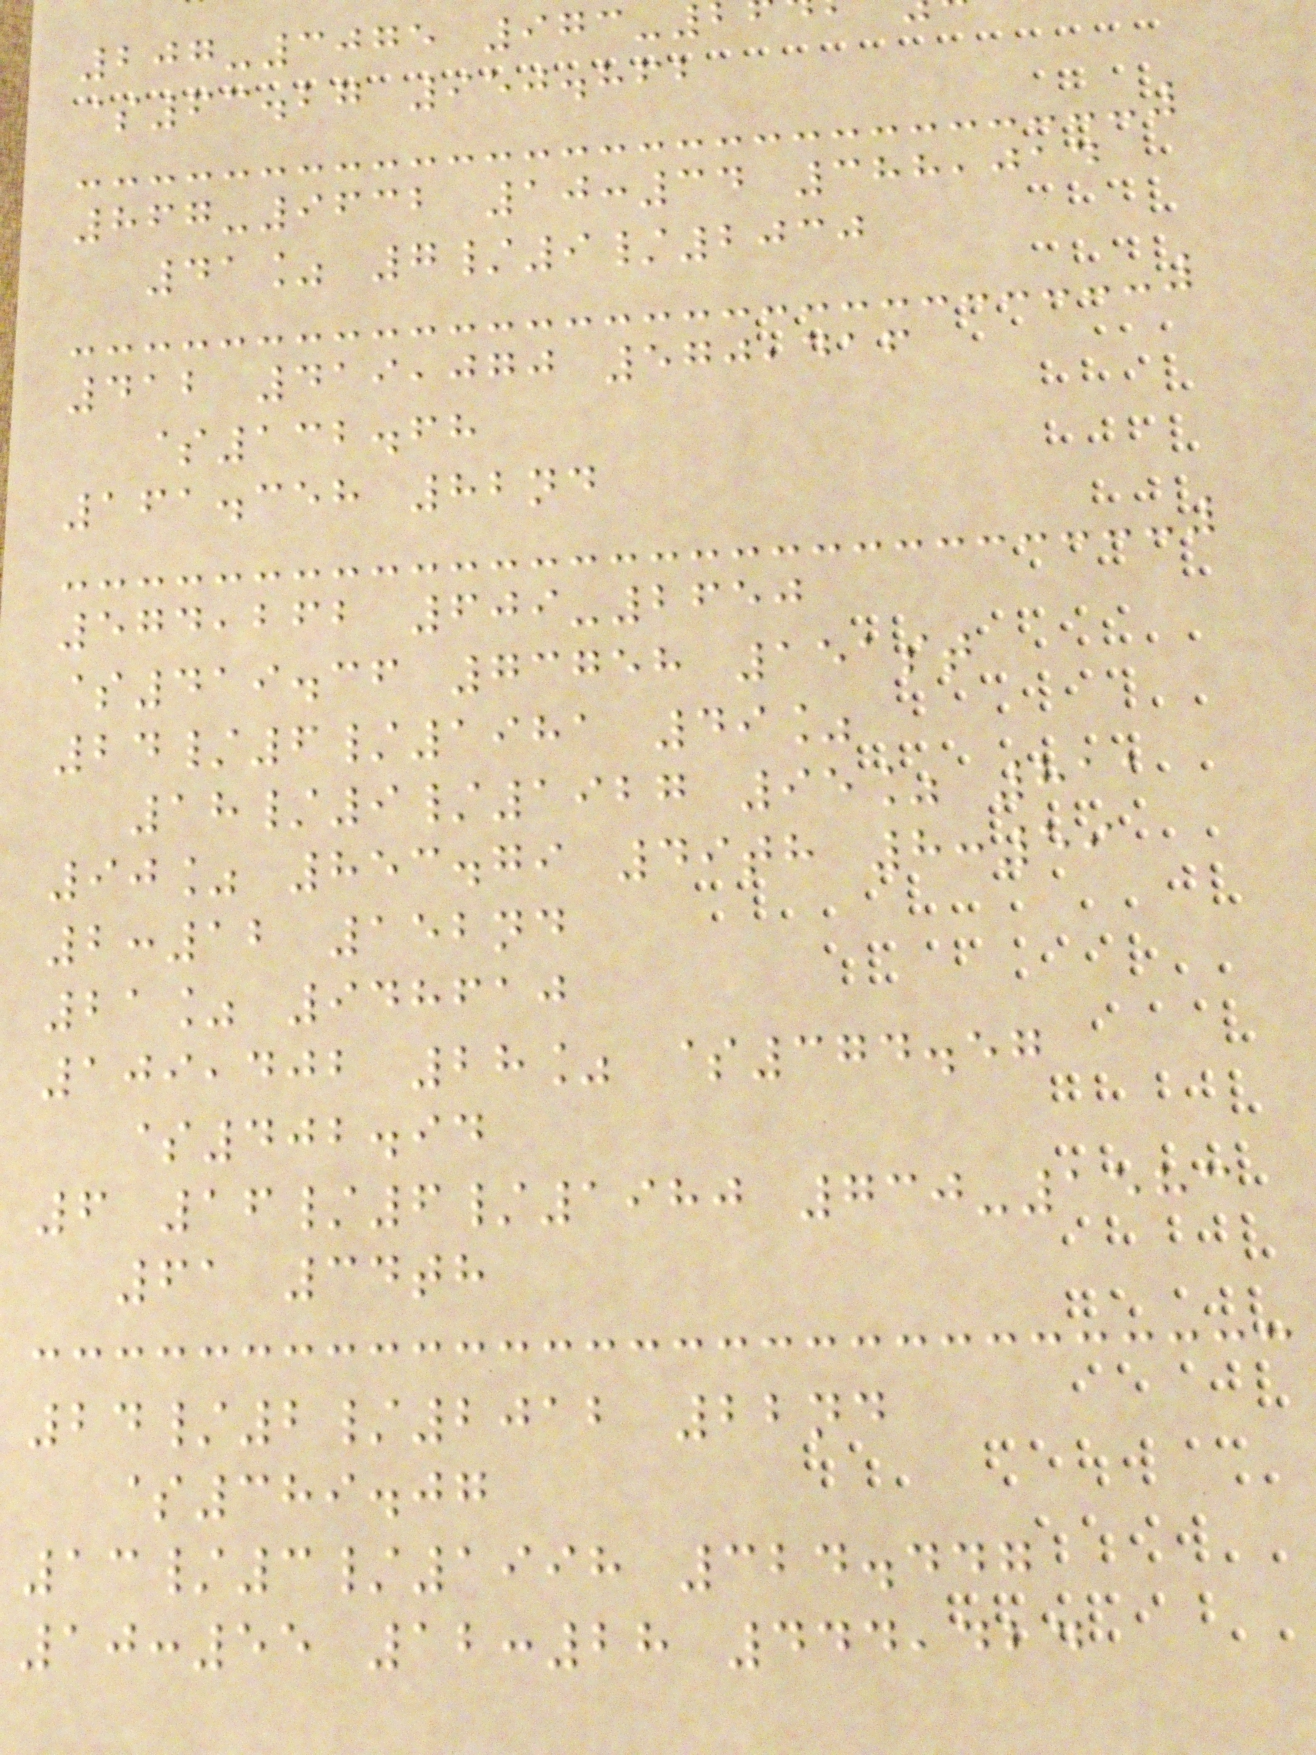207-3075 973-
$63.27 950.862
867-9632 10:34 388,014
41% 7/9/2030
412 419,070 570,416
$132.68
161.358 82nd
574,262 609-2650
$419.36 73758 151st
24/6/1981 49%
18/9/1927 95% 811
90% 853.79 49th 8:59
2:12 152nd
21% 948610
109,402 28% $374.57
$402.94
6 16/6/1980 730-1583
61 34th
24/2/2012 22nd
$389.07
13/3/1998 324.447
10:55 12:28 444,424
